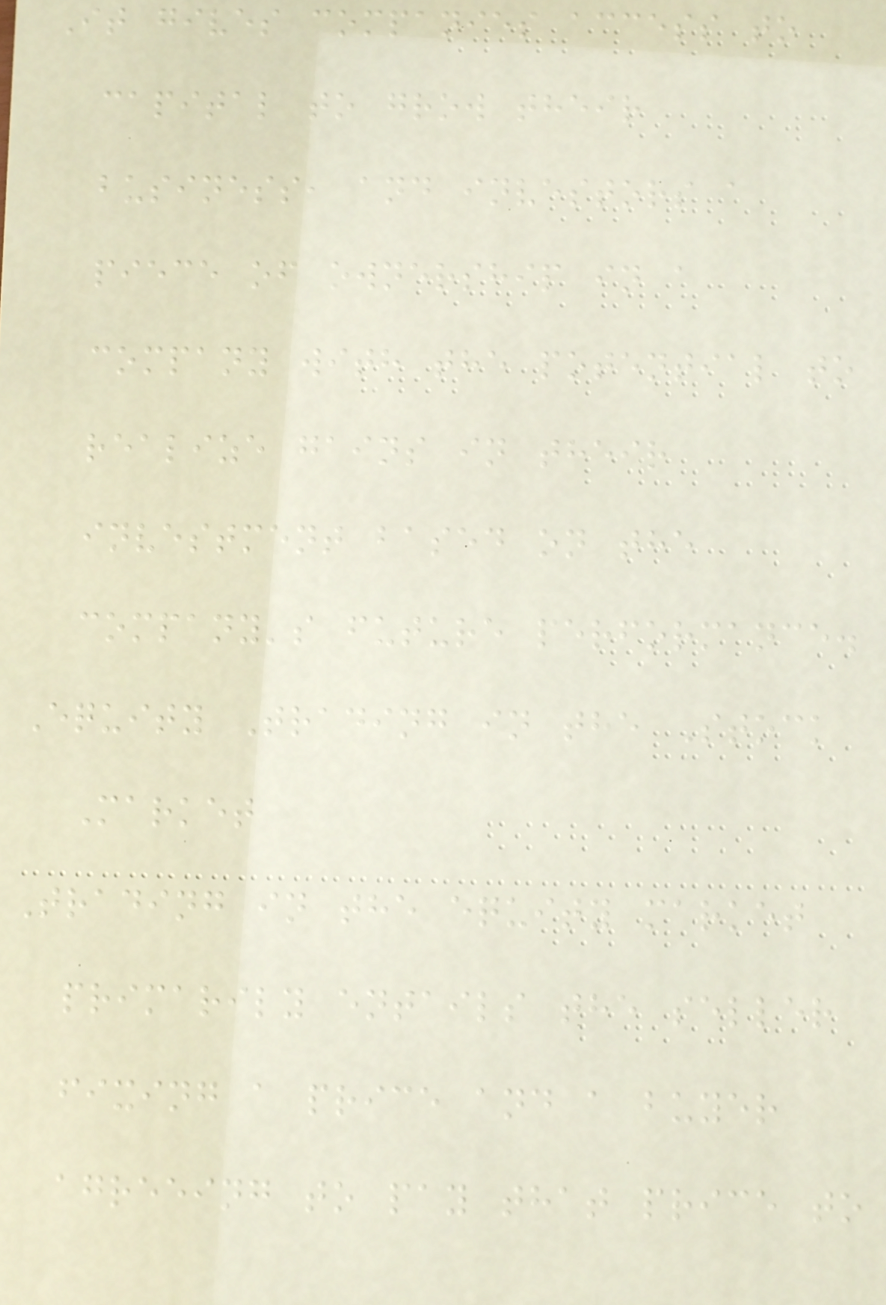It gives companies access to
capital to grow their
business, and investors a
piece of ownership in a
company with the potential to
realize gains in their
investment based on the
company's future performance.
Equity Trading in the Stock
Market
Trading in the equity market
primarily entails the seller
fixing a price and a buyer
agreeing to pay that price to
